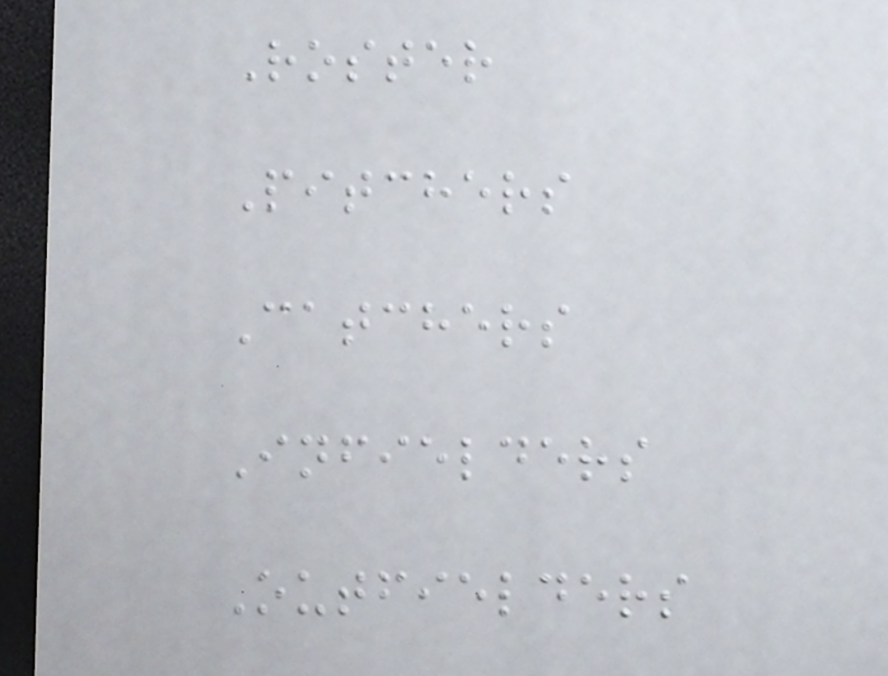Roster
Pitchers
Catchers
Infielders
Outfielders
